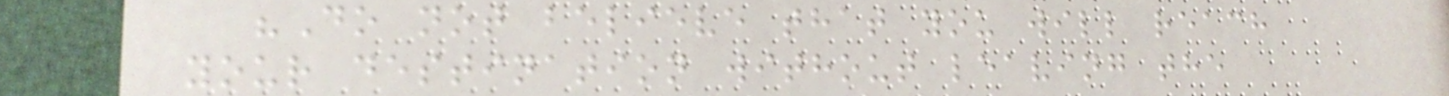"Do not believe that you will reach
your destination without leaving the
